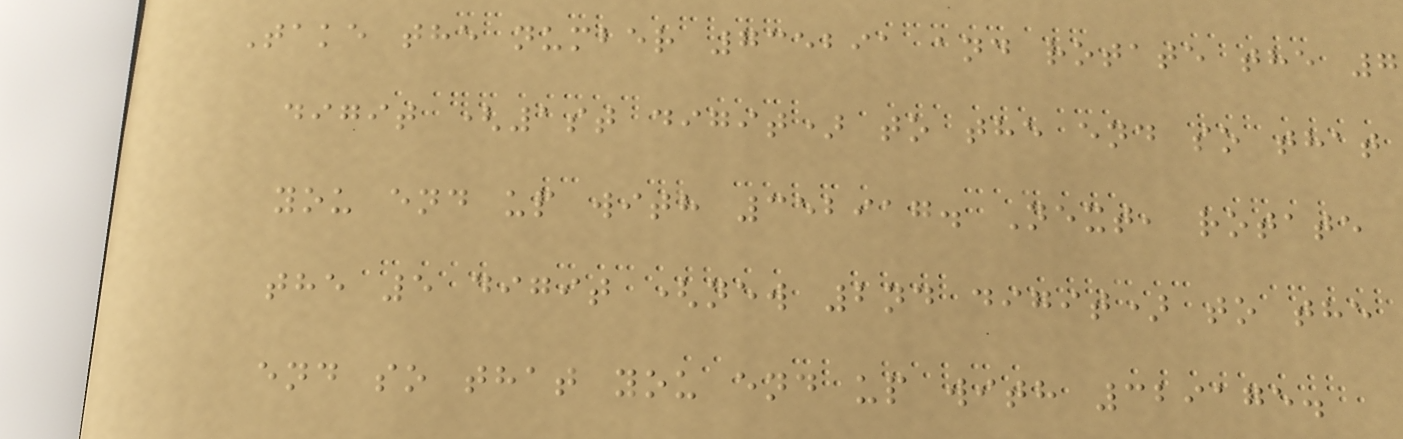Take the number 735291 and rotate the 7
digit (1st digit) to the end so that
you end up with 352917. Next, rotate
the 5 digit (new 2nd digit) to the
end so that you end up with 329175.
